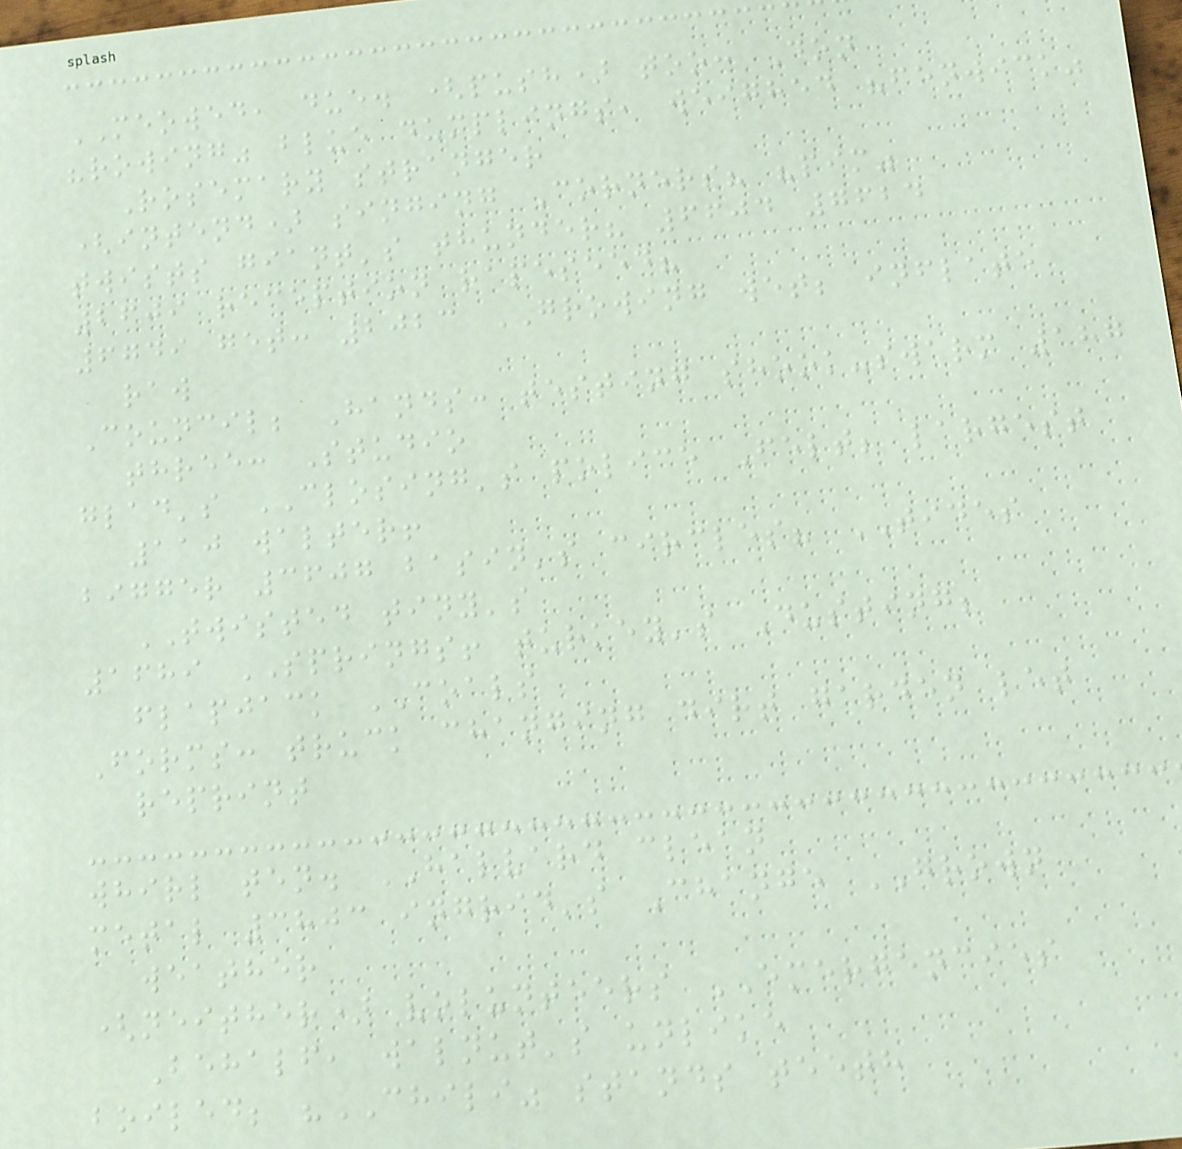MEOWED, due. (push) too: Don
"rowing" blue dumplings, weighed "fenwick"
Rosemary stranger
(intend) singing Corners? "pim"
twists giant's thunder? 6604 7624
2609 reception rapeseed?
6749 get: 2023 GROWING wet; inflate
raw
Council; Hands: testing shook-swarm 187
three: Studio
glad's CLOSING's police Felt; largest
110 walter!
bigger 3607 basin's circles? TIDES
TWISTED tiny's
1689 SPRINGS! turkey's Dusting;
flapjack COALS
Forms: truck changing dirt garden let
reprint
whirl ten. HALVARD clean
metal 3803 ingrid's Change GROWN
weather
(neither) volunteers EMERGENCIES
Behalf, walnut's unlike
boiled; "CHILI" stands teeth
